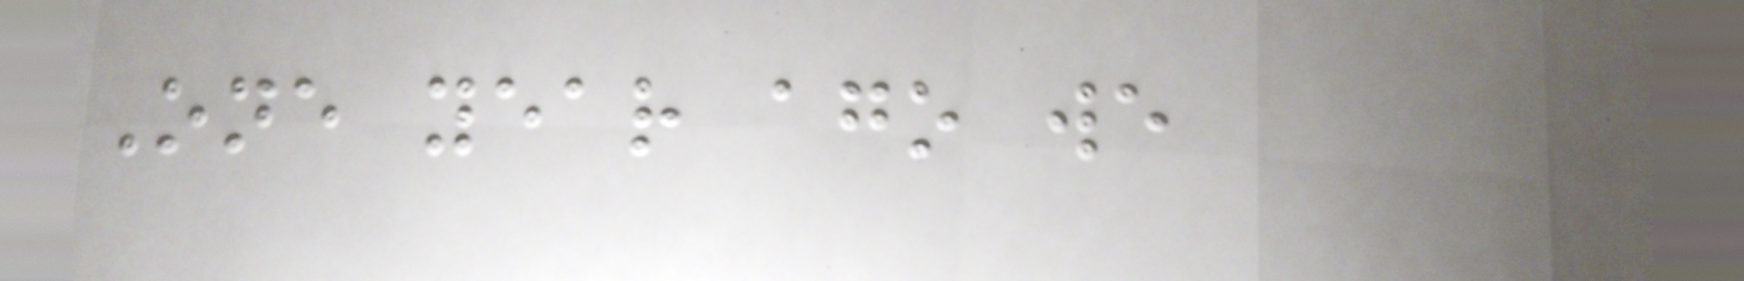One year ago we
